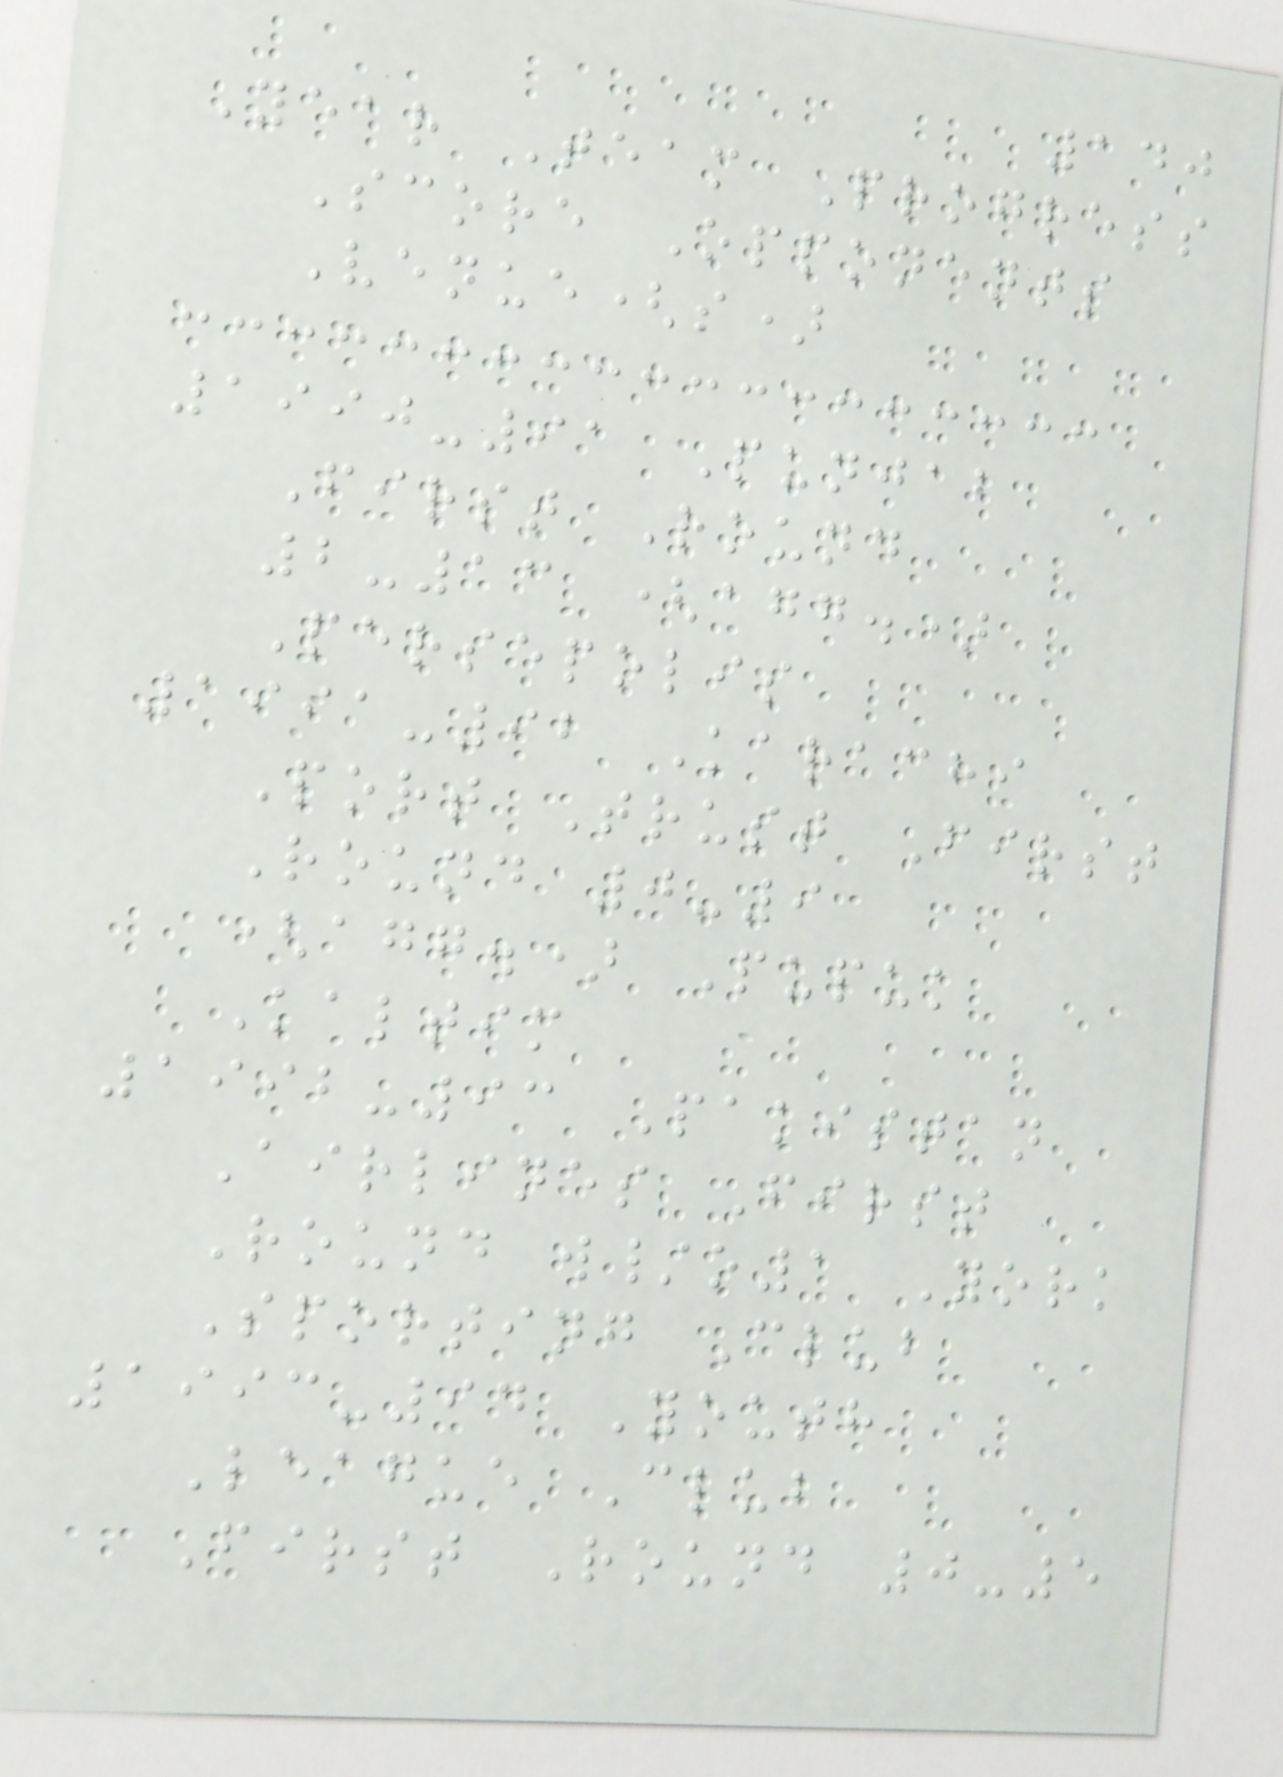140
Year Team Progress
Score Opponents
Venue(s)
1990-91 Punjab
First Round
2-13 (agg.)
Persepolis
1991-92 Karachi
Port Trust First
Round 0-9
(agg.) Pupuk
Kaltim
1992-93 Pakistan
Airlines First
Round w/o1 York
Sporting Club
1993-94 Youth
League Club
First Round 0-5
